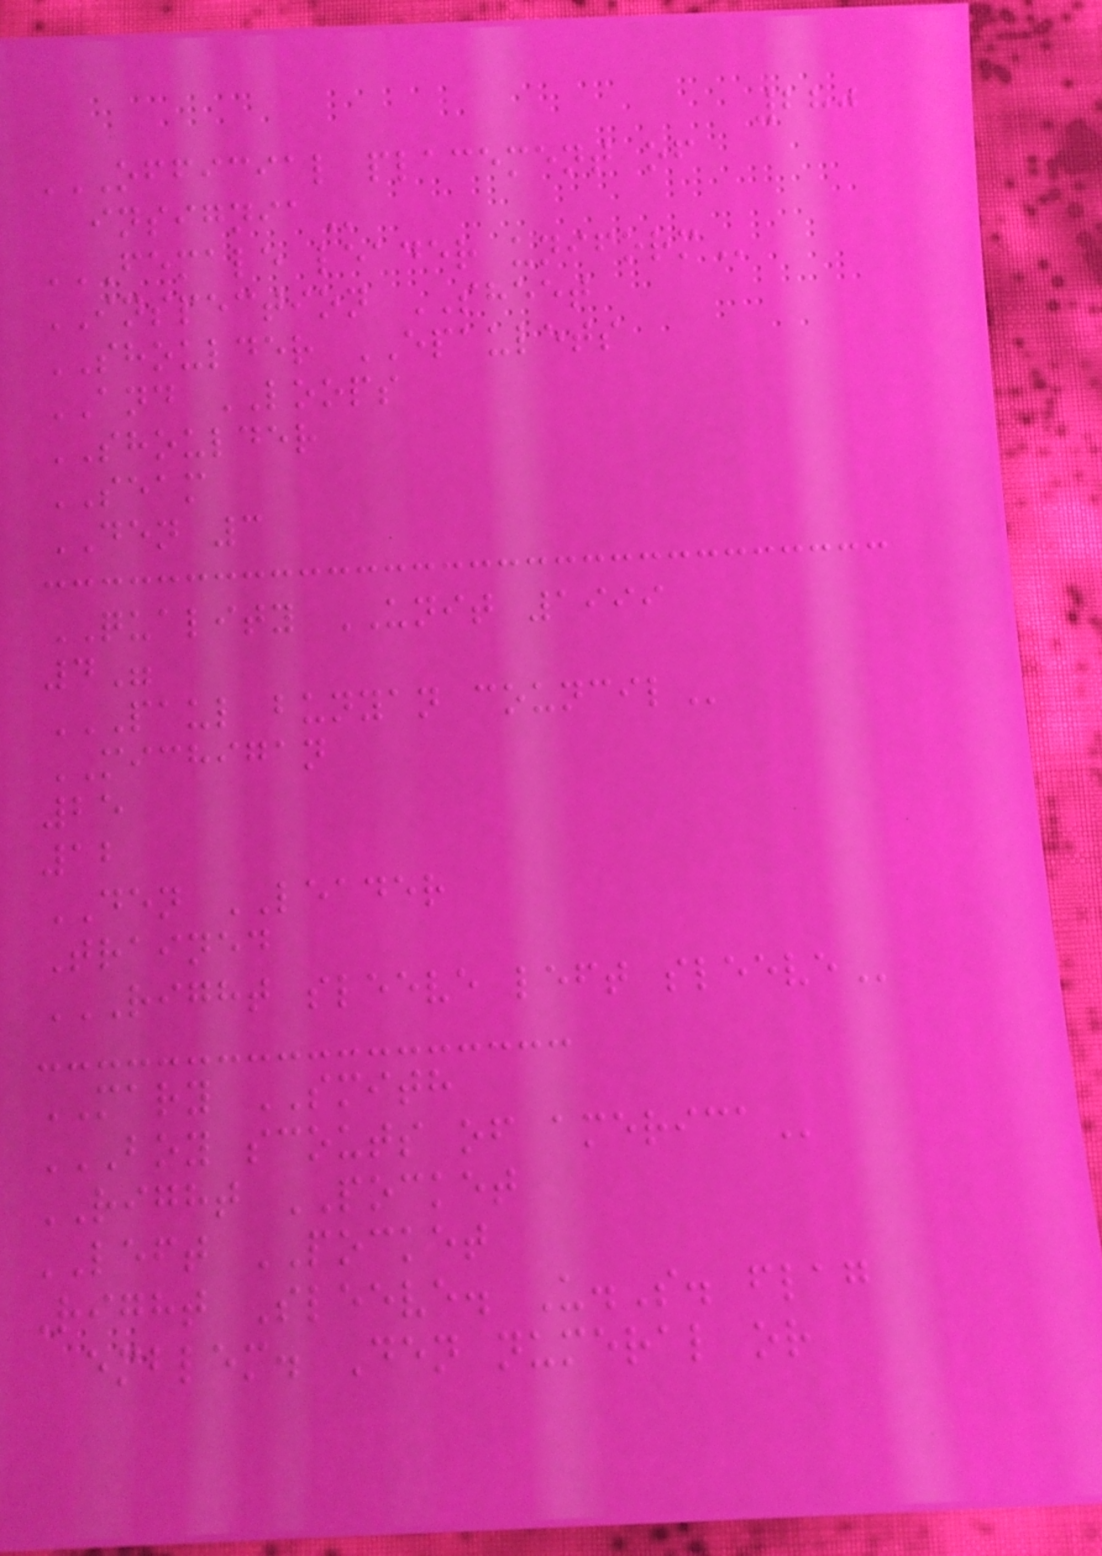280
OFFICIAL PLACEMENT OF
INSIGNIA
FEMALE LEADER UNIFORM
INSPECTION SHEET
SHOULDER EPAULETS
AND LOOPS
SHOULDER
SEAM
DEN 3
QUALITY UNIT 1999
4"
PAUL BUNYAN COUNCIL
MICHIGAN
25
12
DEN LEADER
Trained
RIGHT SLEEVE LEFT SLEEVE
MARY SMITH
BOY SCOUTS OF AMERICA
RIGHT POCKET
LEFT POCKET
Right Sleeve. U.S. flag
emblem. Den numeral or
